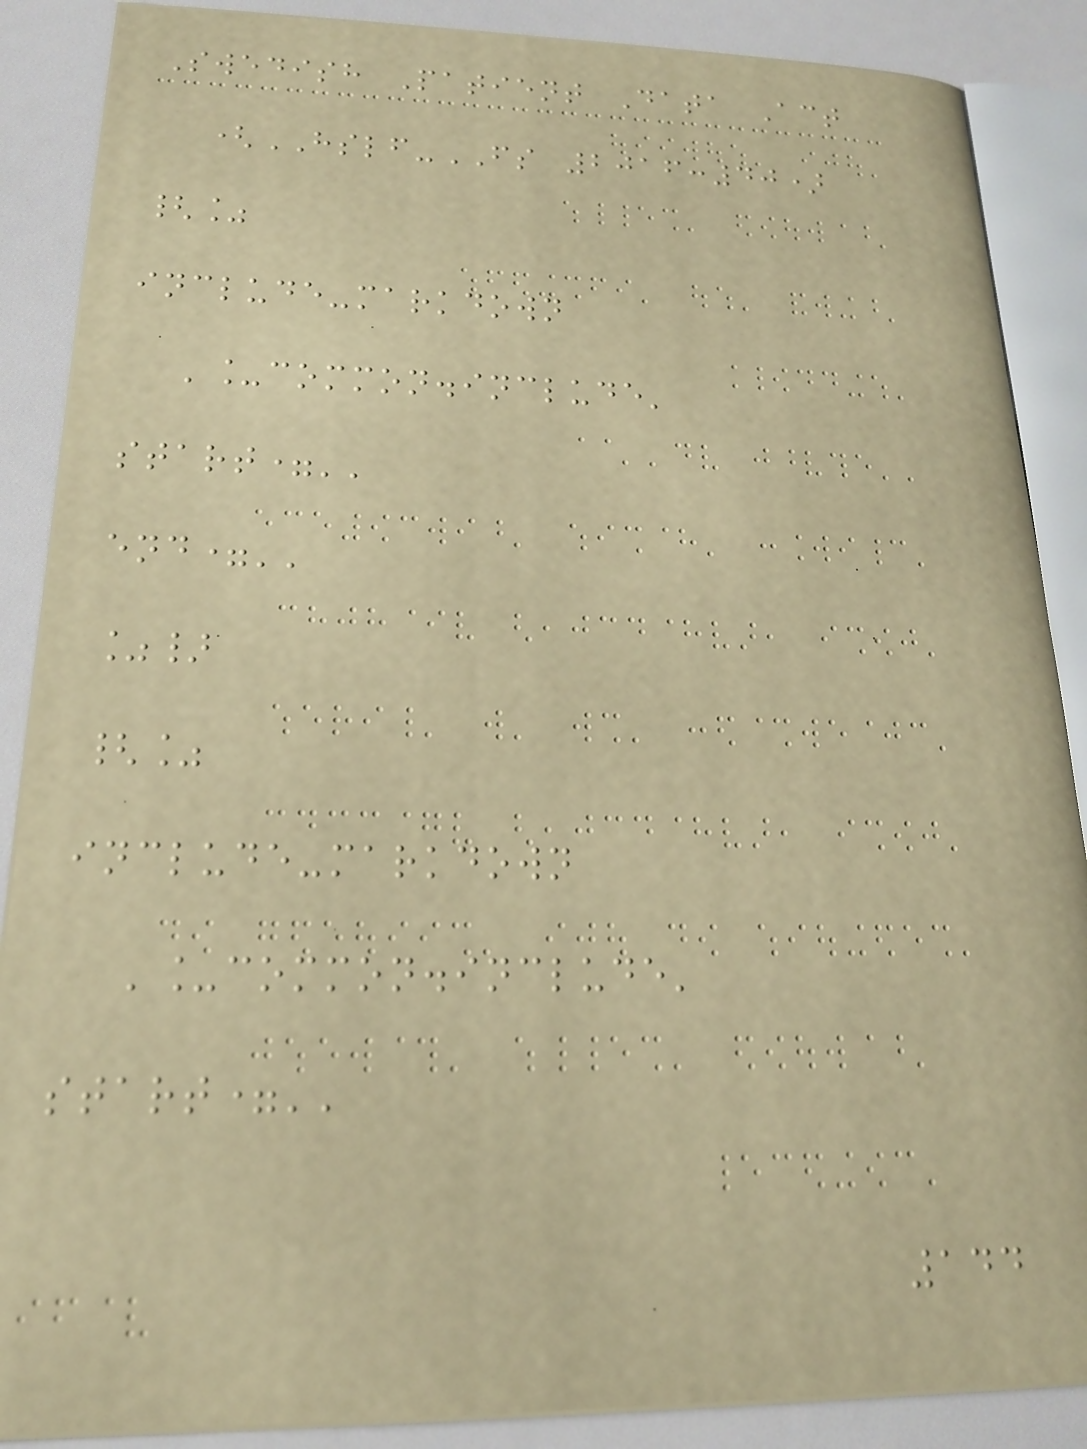Swedish Patient Data Act
(HSLF-FS 2016:40)
{%
include-markdown
'_common.include'
start=''
end=''
%}
{%
include-markdown
'_common.include'
start=''
144
